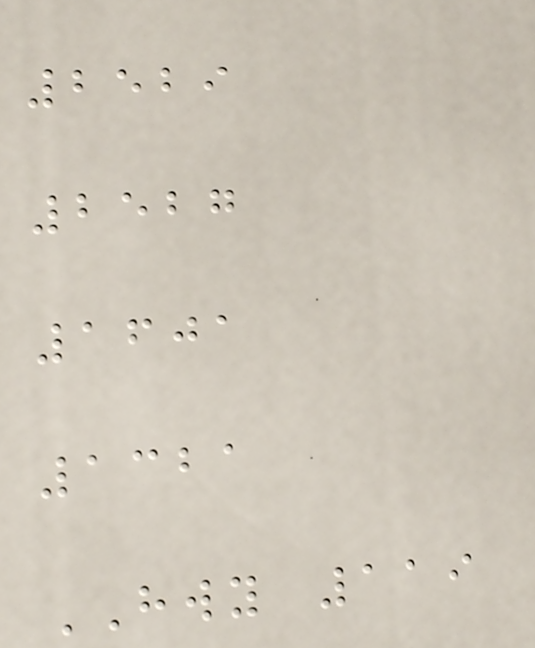2529
2527
1601
1321
HWY 119
